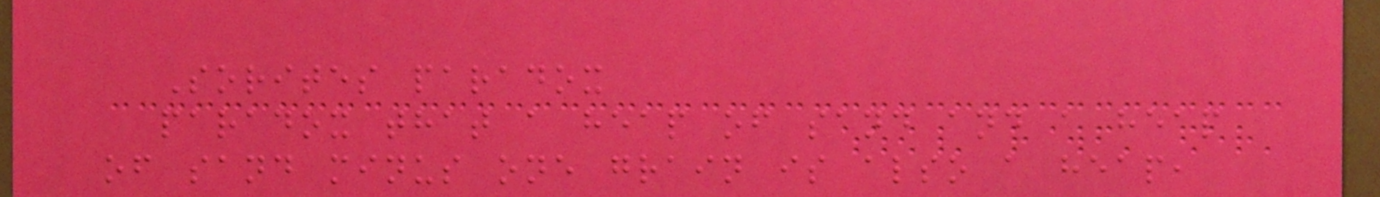Sorites paradox
paradox that a heap of sand and a heap
of sand minus one grain is also a heap,
